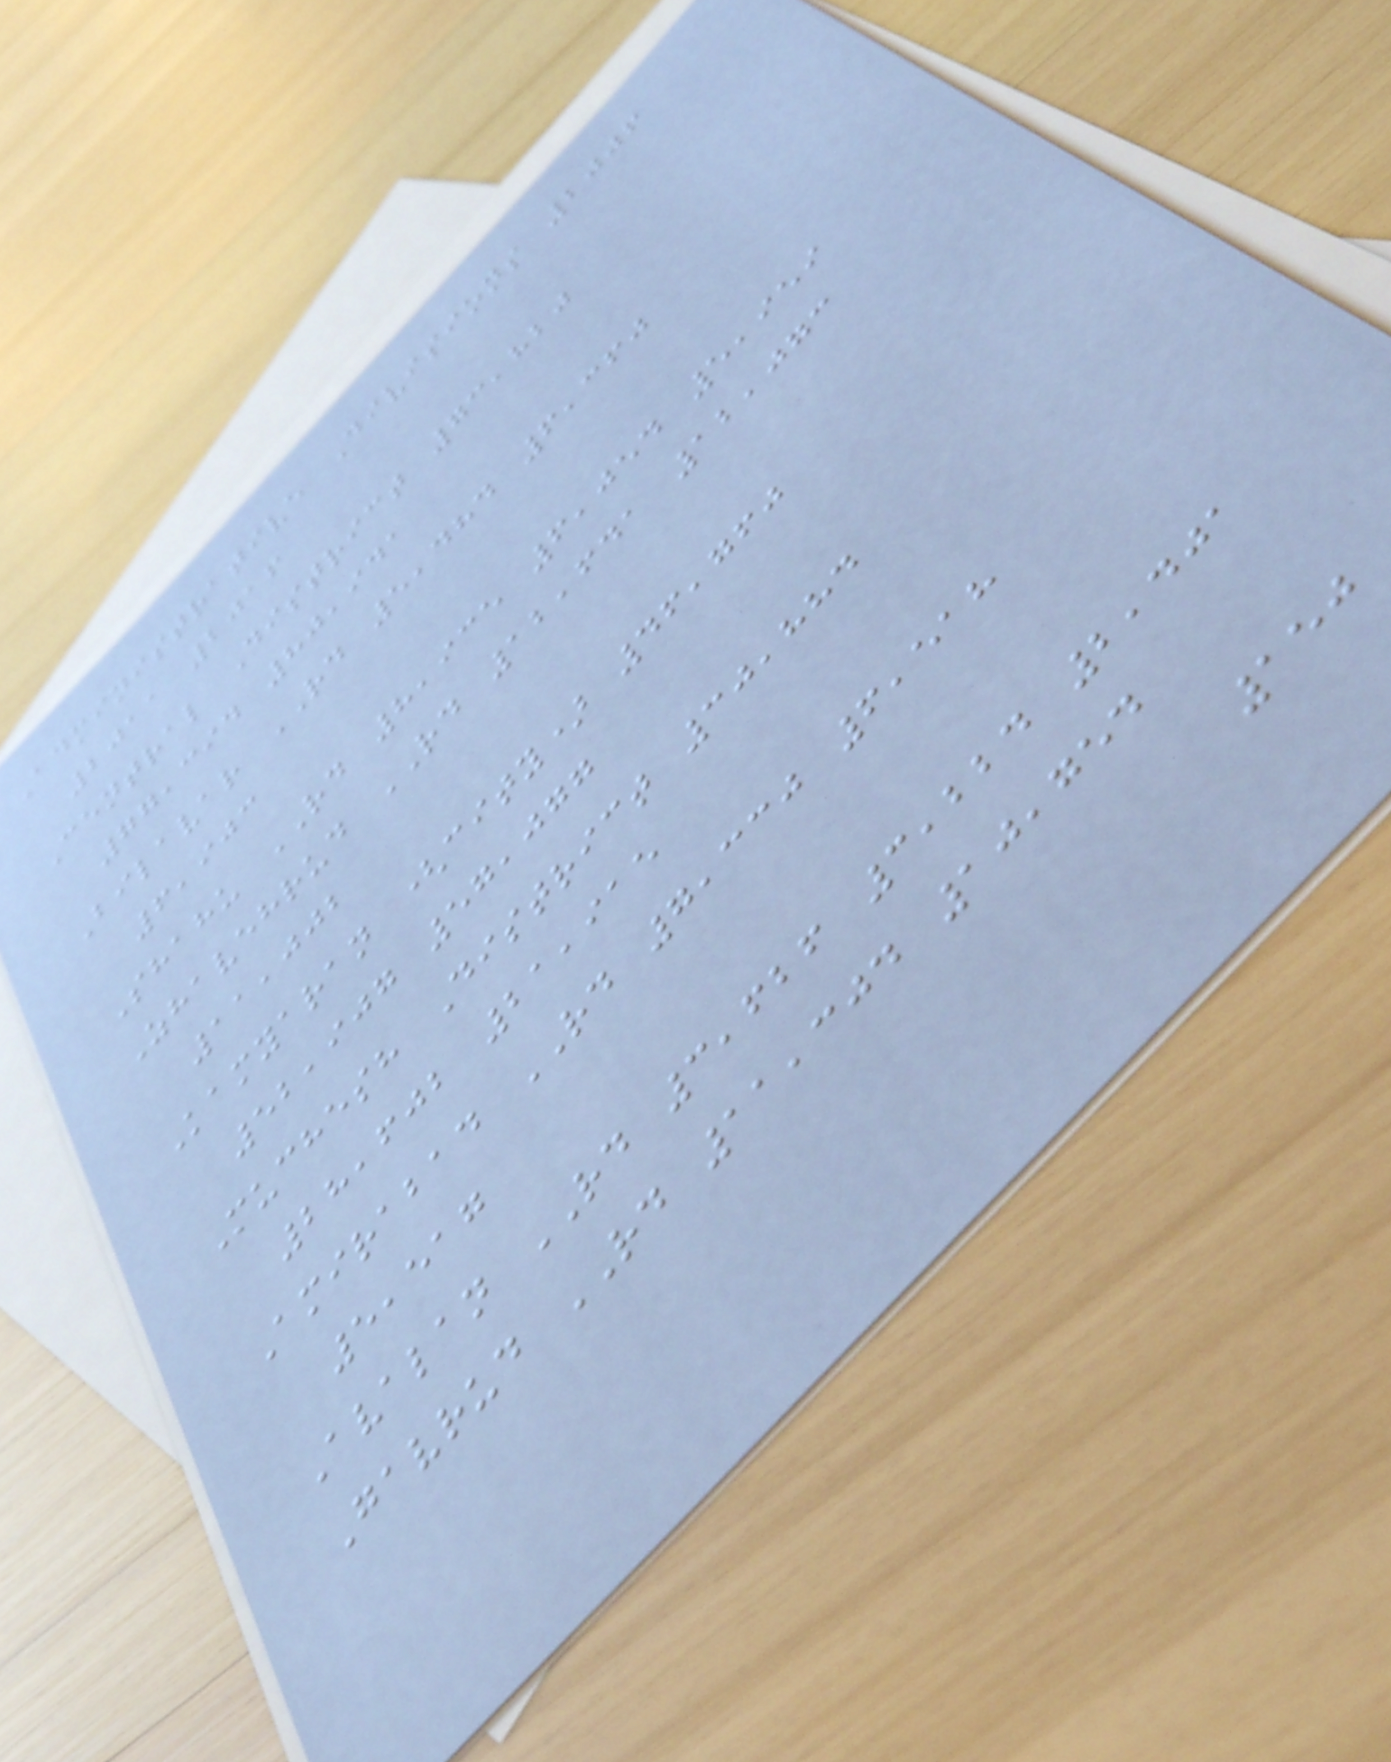Administrative Divisions 2006
2011 2016
Central District 73,820
77,394 80,941
Bilavar RD 5,484 6,360
6,903
Shahu RD 8,935 6,054 5,959
Zhavehrud RD 12,641 12,073
11,002
Kamyaran (city) 46,760
52,907 57,077
Muchesh District 30,884
28,602 21,915
Amirabad RD 7,330 6,518
5,517
Avalan RD 3,626 3,224 2,401
Gavrud RD 11,304 10,754
150
